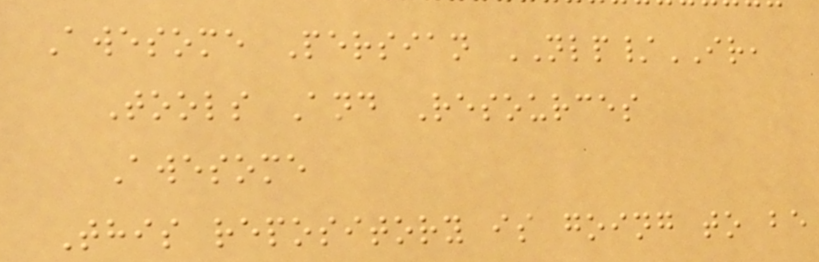Awesome Persian NLP/IR,
Tools And Resources
Awesome
This repository is going to be
